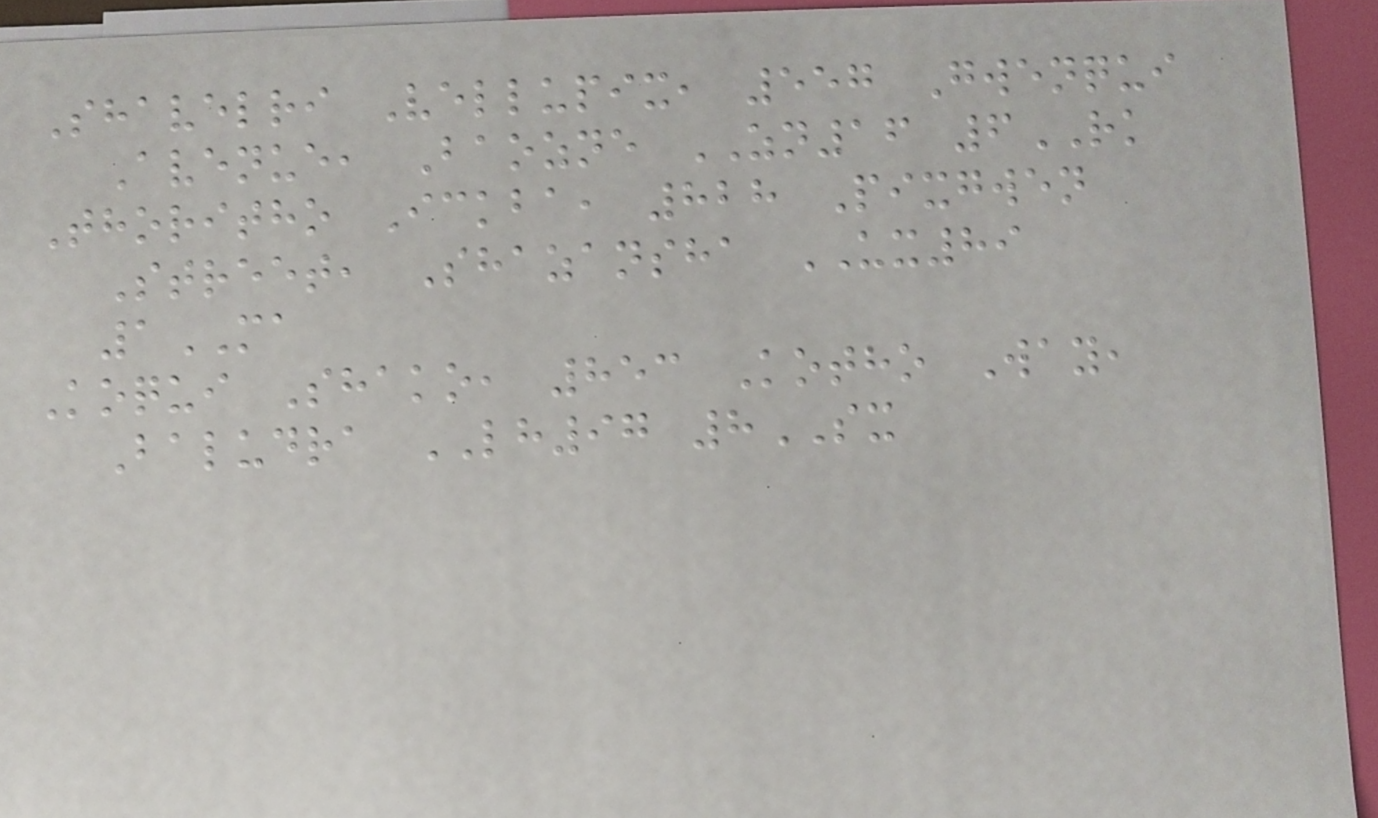Shavelri Vellupix, 557 Gwenqui
Avenue, Baozne ZN16 6RK
Thoritho Ickba, 828 Pixgwen
Street, Shazansha UX89
1MA
Koqui Shako, 853 Kotho Way,
Baludra LH97 8SX
